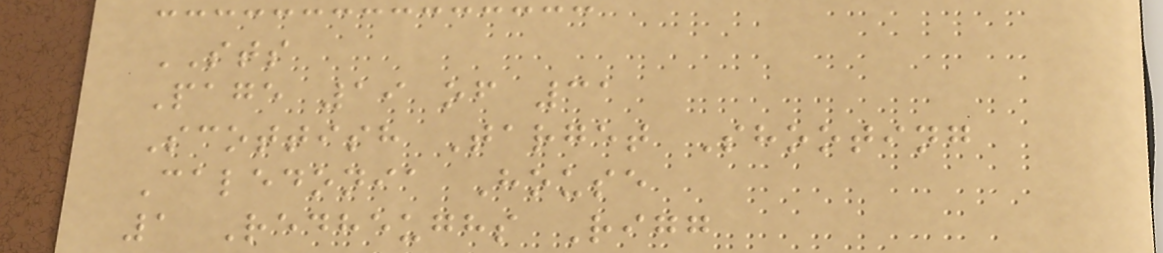STS
Page 19 of 31
Scottish Target Shooting
Caledonia House
1 Redheughs Rigg
